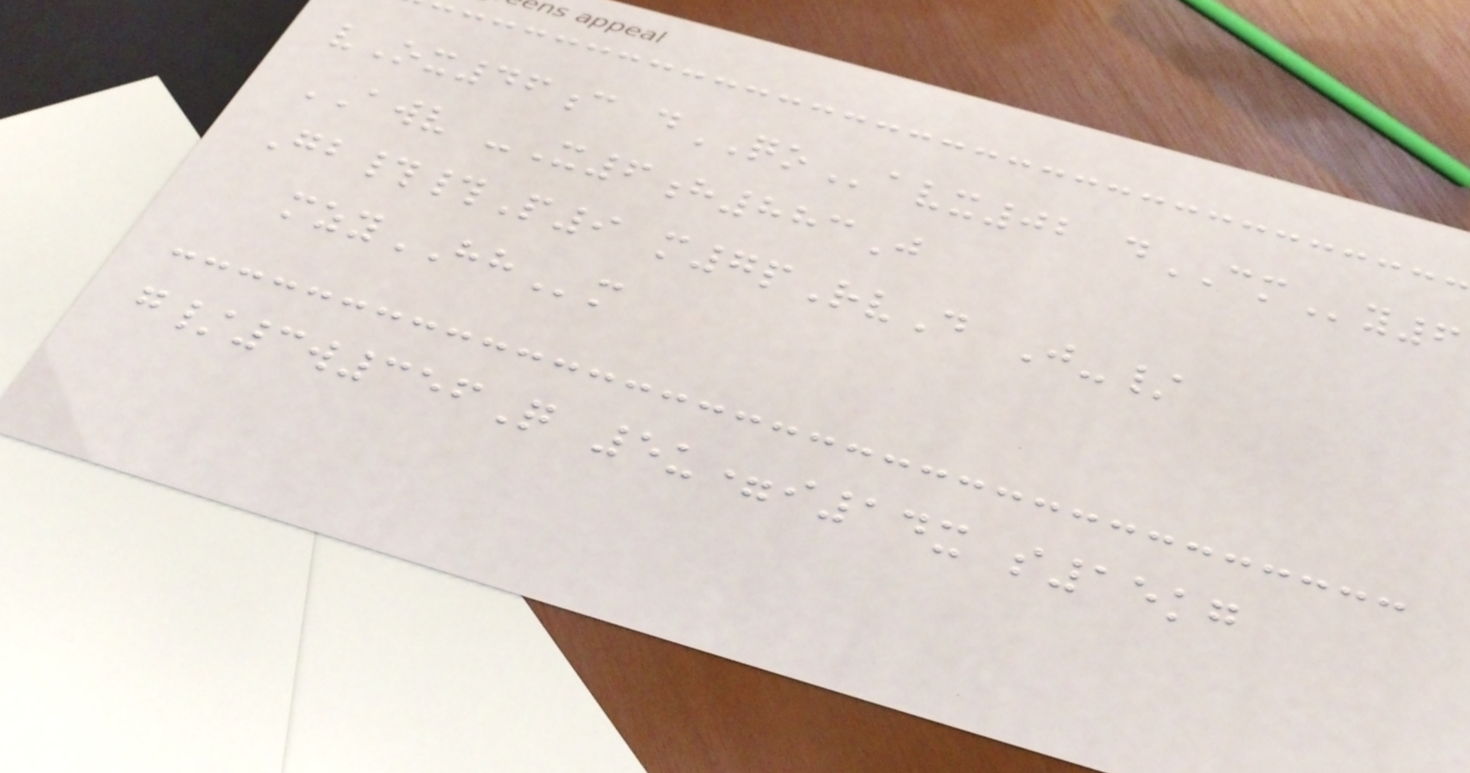vOx46c dQOavx02 dCMy6
AWV -X6h883J
Gb##P9 m7pRvD J-/
mzyHHm
g/3w356Q 5u=i14x s15kg
